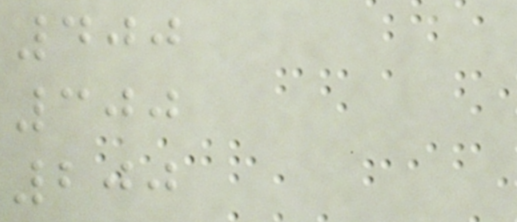400
300
200
